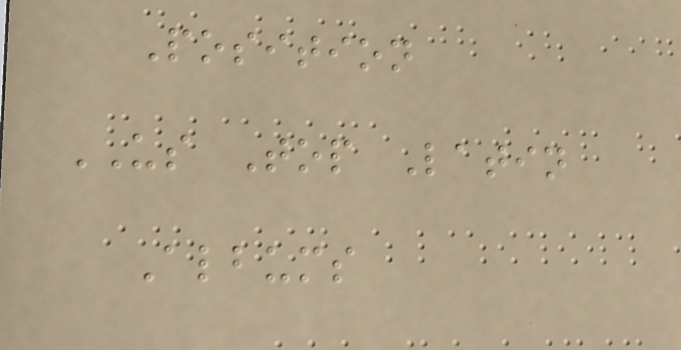Position
US Top Latin
Albums
